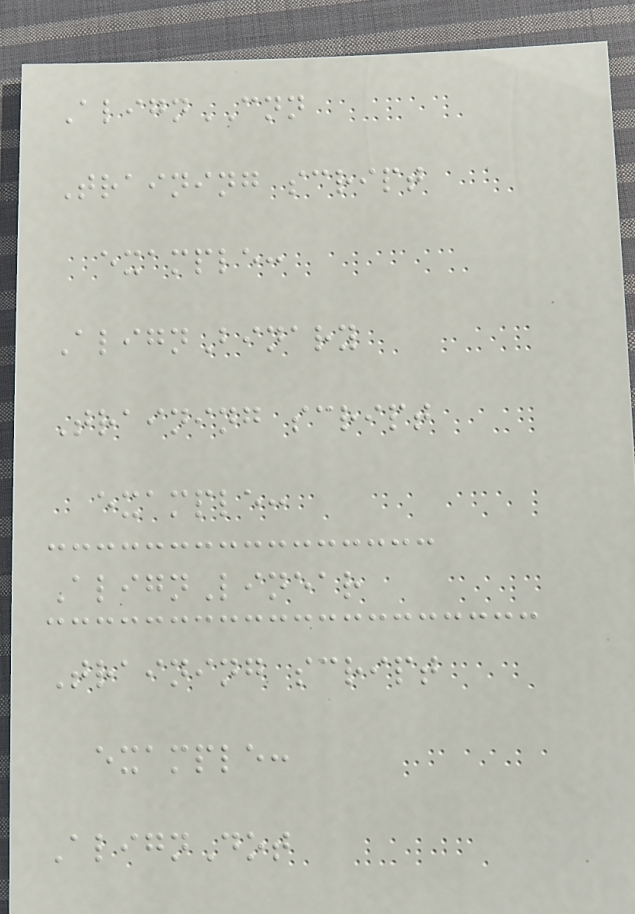AlignCNN
Training script
example:
AlignBinary
Training script
example:
AlignLinear
Training script
example:
AlignDot
